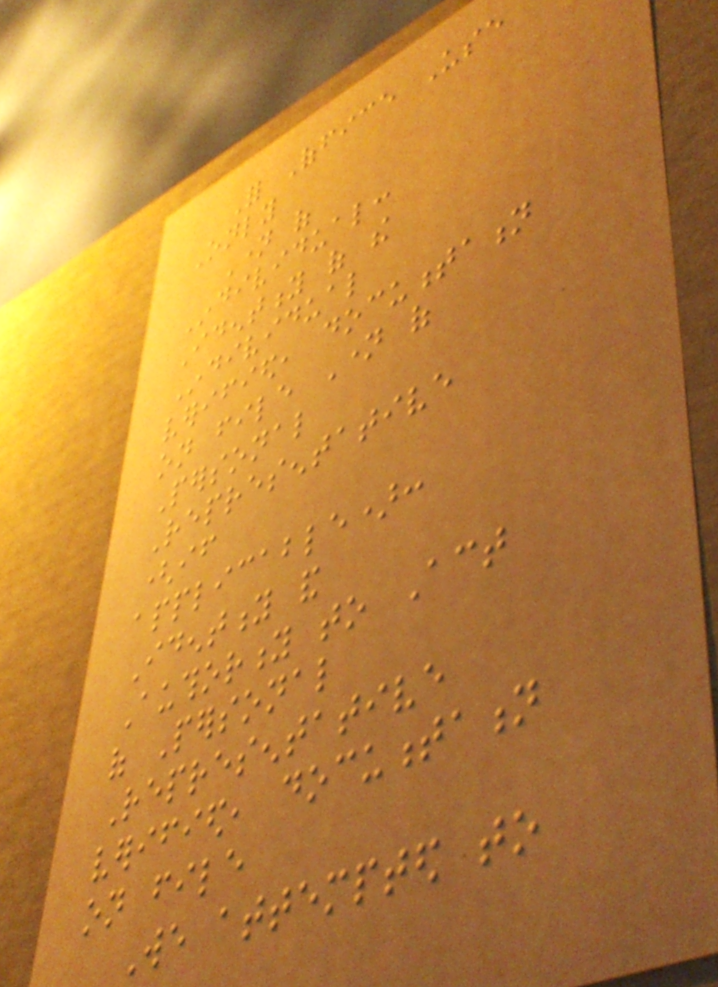For Office Use
Only
Name of
Individual:
Identity of the
Individual
verified, documentation
on file Name of
Personal
Representative
(if
applicable):
Identity and
Authority to Act
of Personal
Representative
verified, documentation
on file
We attempted to
